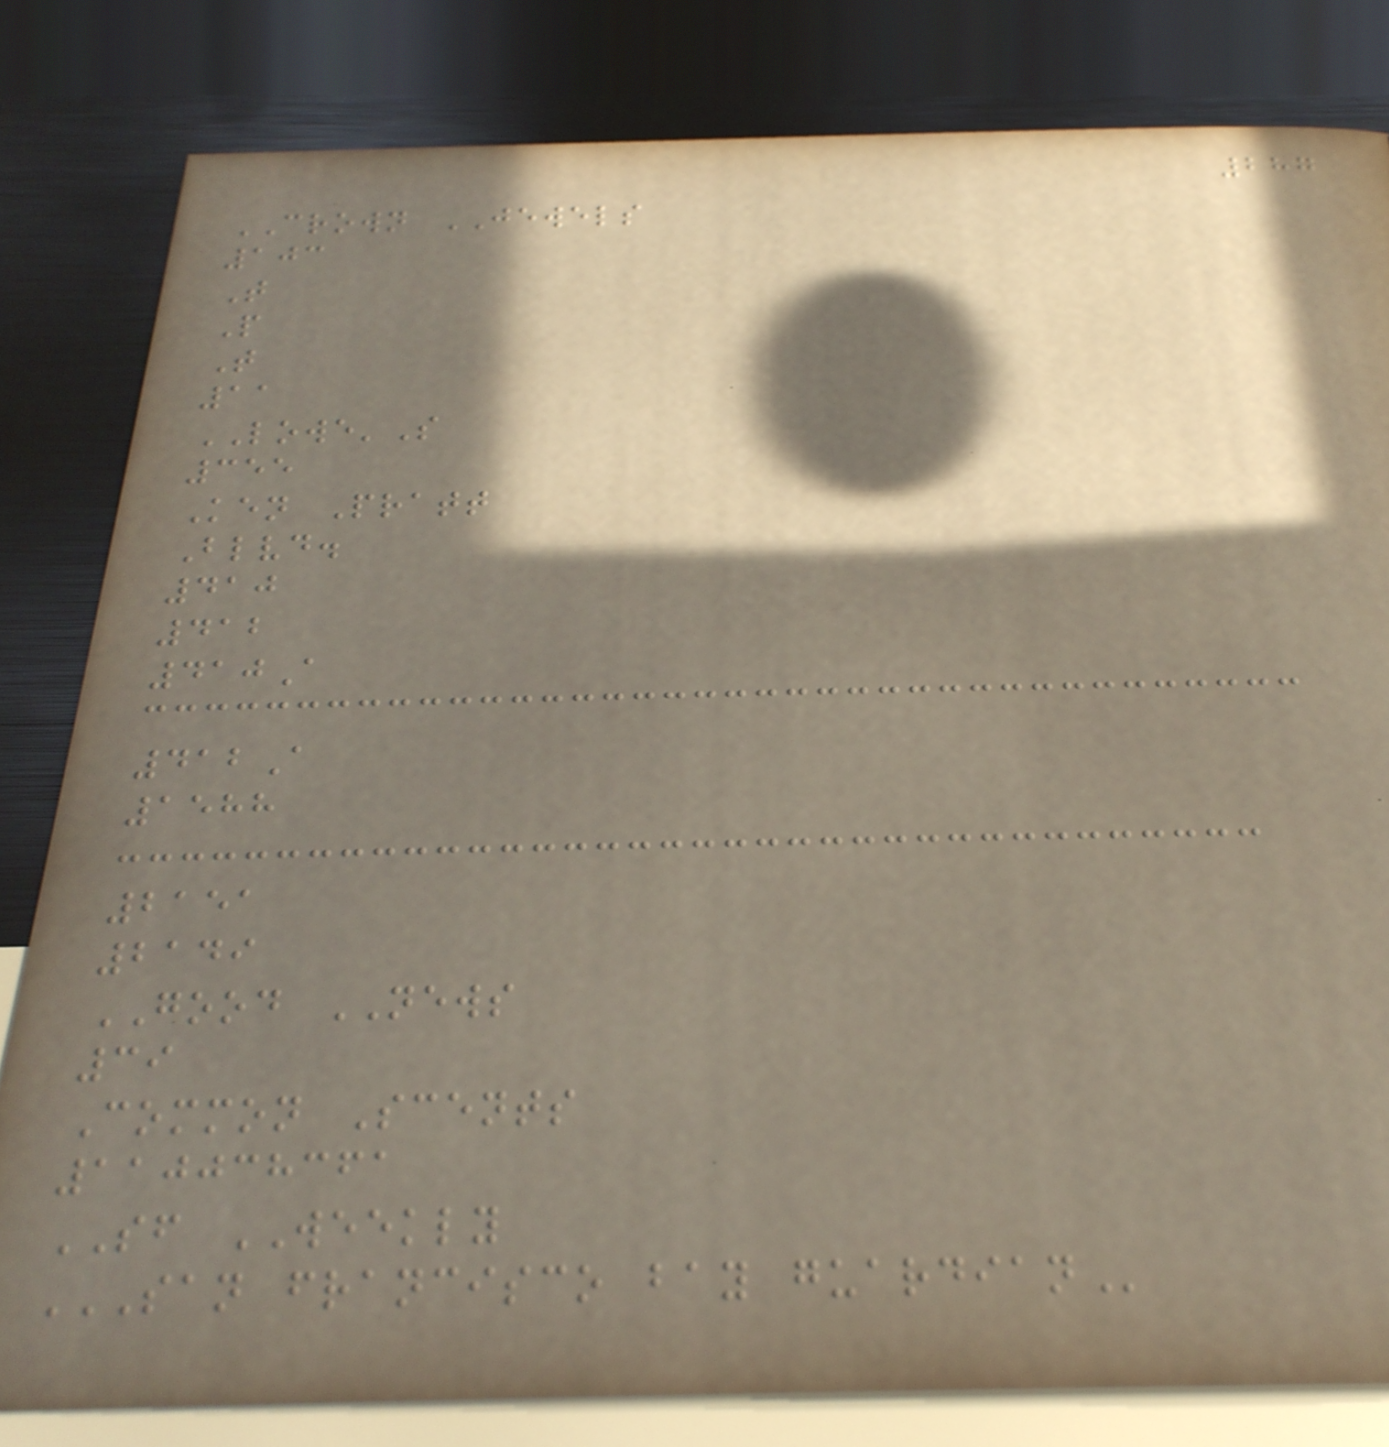287
CROWN JEWELS
103
T
P
T
11
LOWE'S
355
Ken Pratt
Blvd.
410
412
410A
412A
1588
2151
2149
GOOD NEWS
39
Common Scents
110038361
SF WEEKLY
SAN FRANCISCO BAY GUARDIAN
